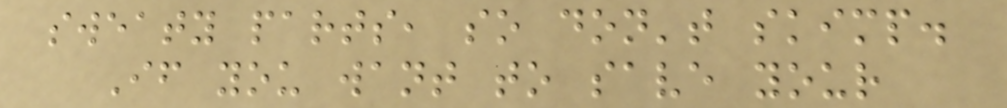sweaty parts, so don't skimp.
If you want to save your
